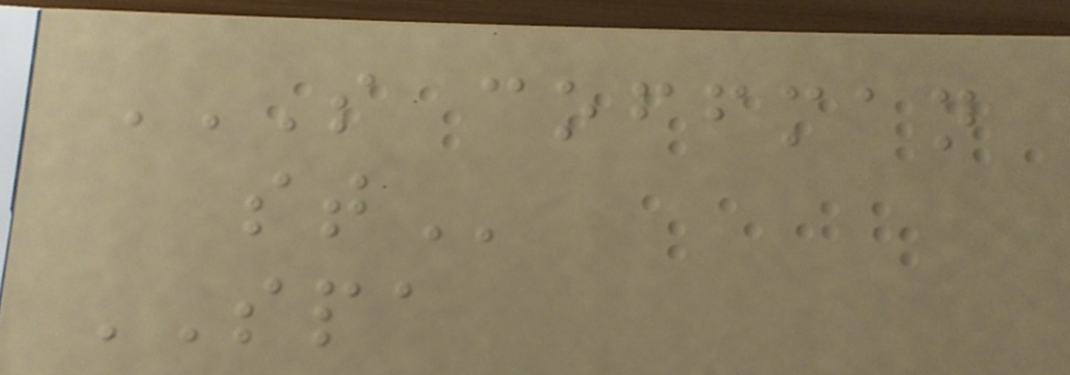S COFFMAN
ST
SPA
